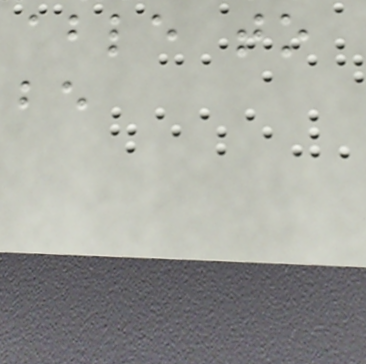able to
be
